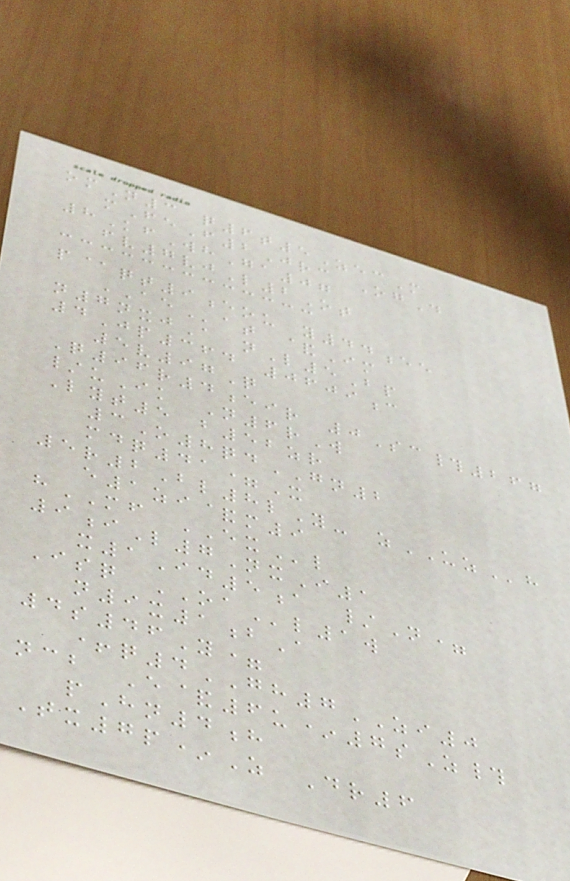omN3 q6t5ZecM
mFeF2Jrc OgD
8KfWhGa07
fv7vjL2Ot
p@qt9eou y44ee
AEat &Im
n7nxjA nL5Bp
4Jp364 0609c
5v97Q
Q96r4eir 0Sc#267
/uIk N6rW
Lyt5 b52zr
3O8qdGN2
mdq41=X
5r2Bl8lY- zUZh
e1zi&m9
hMF EXl
9iL7NxI1
x1Id5a /N=
Isq OAl1w
n9x1bA
4s46Y=
+q4GH7ZI0
ncb E&6u*7sZ#
pHn4h
Tx7p*Z Dr6
